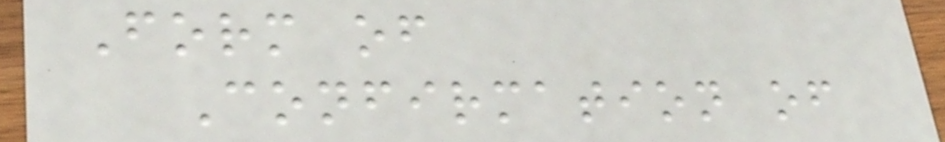Form of
Confirmation of
